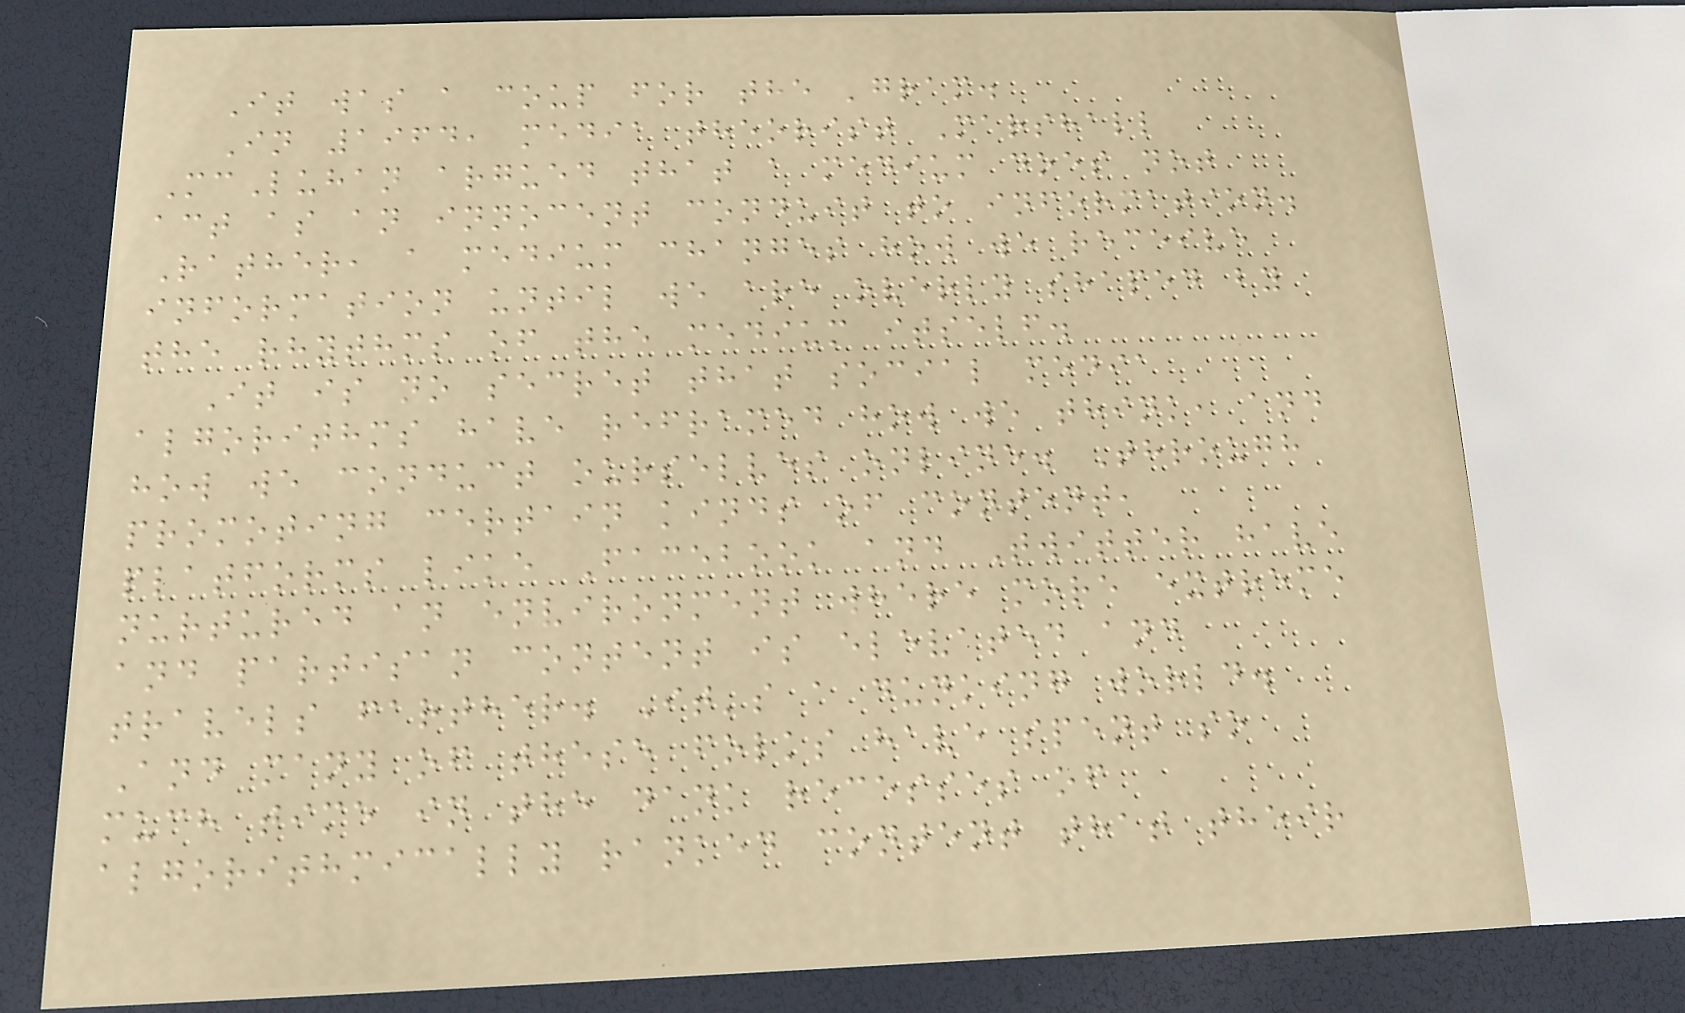It was a coup for the 'gram.
In 1964, media theorist Marshall
McLuhan argued that a medium does not
act as an innocent conduit to information.
Rather, a medium changes how we receive
information until we are overly shaped by
the rhythms of the medium itself.
It is no secret that social media
algorithms have reframed how we think, and
how we conduct ourselves online. Through
promoting certain kinds of content,
platforms like Facebook and Twitter have
nurtured an environment where more extreme
and partisan content is elevated and
travels farther. It's a dunking world.
And many of these folks have spent so
much time in the dank recesses of
algorithmically ranked content that their
